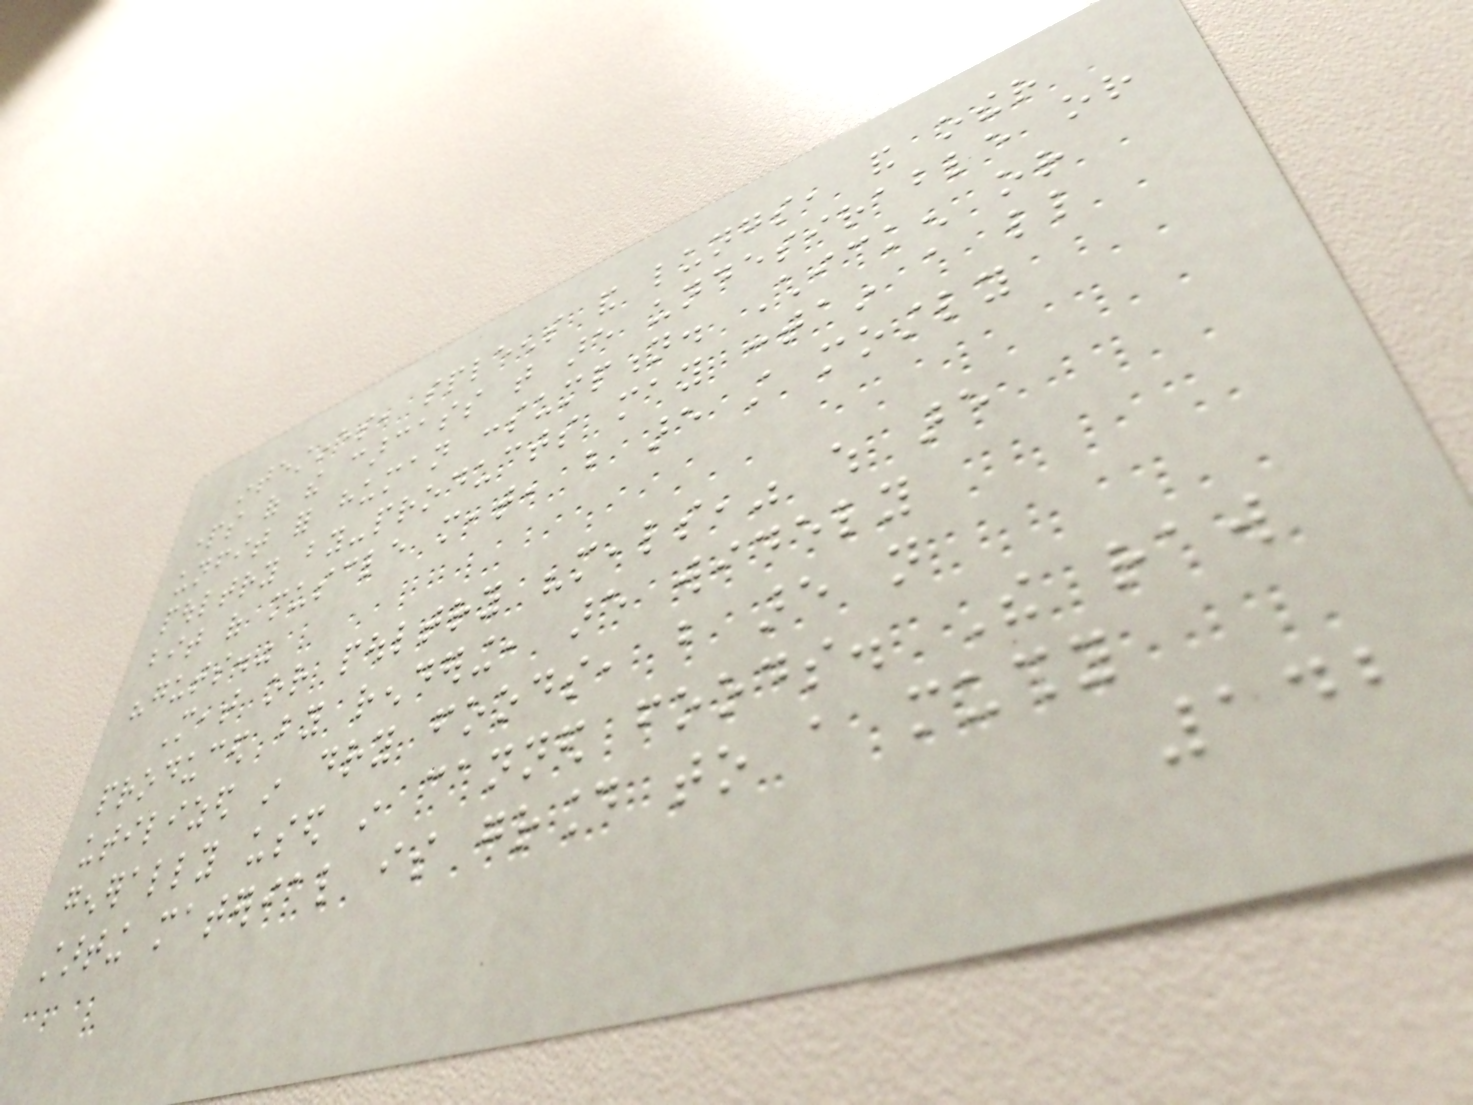intestines, spleens and lungs, and other
parts of the carcass that are undesirable or
unfit for human consumption. Chicken or
poultry by-products may contain a little
bit of muscle meat, but are still mostly
"guts."
Meat or poultry "meals," which are
produced by rendering, are widely
utilized in dry foods, but are not
generally used in canned foods. The raw
starting material is ground to a mushy
142
